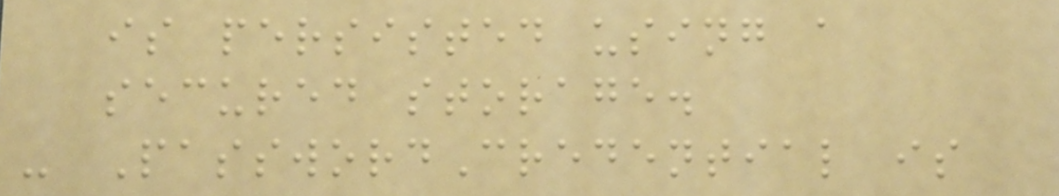is persisted using a
secured storage.
- PasswordCredential is
